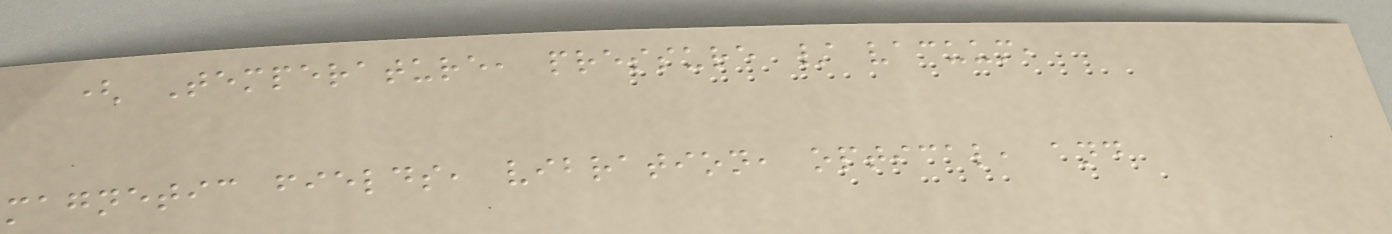( Temperature, pressure / vacuum,
magnetic fields, vibration, optical, and
